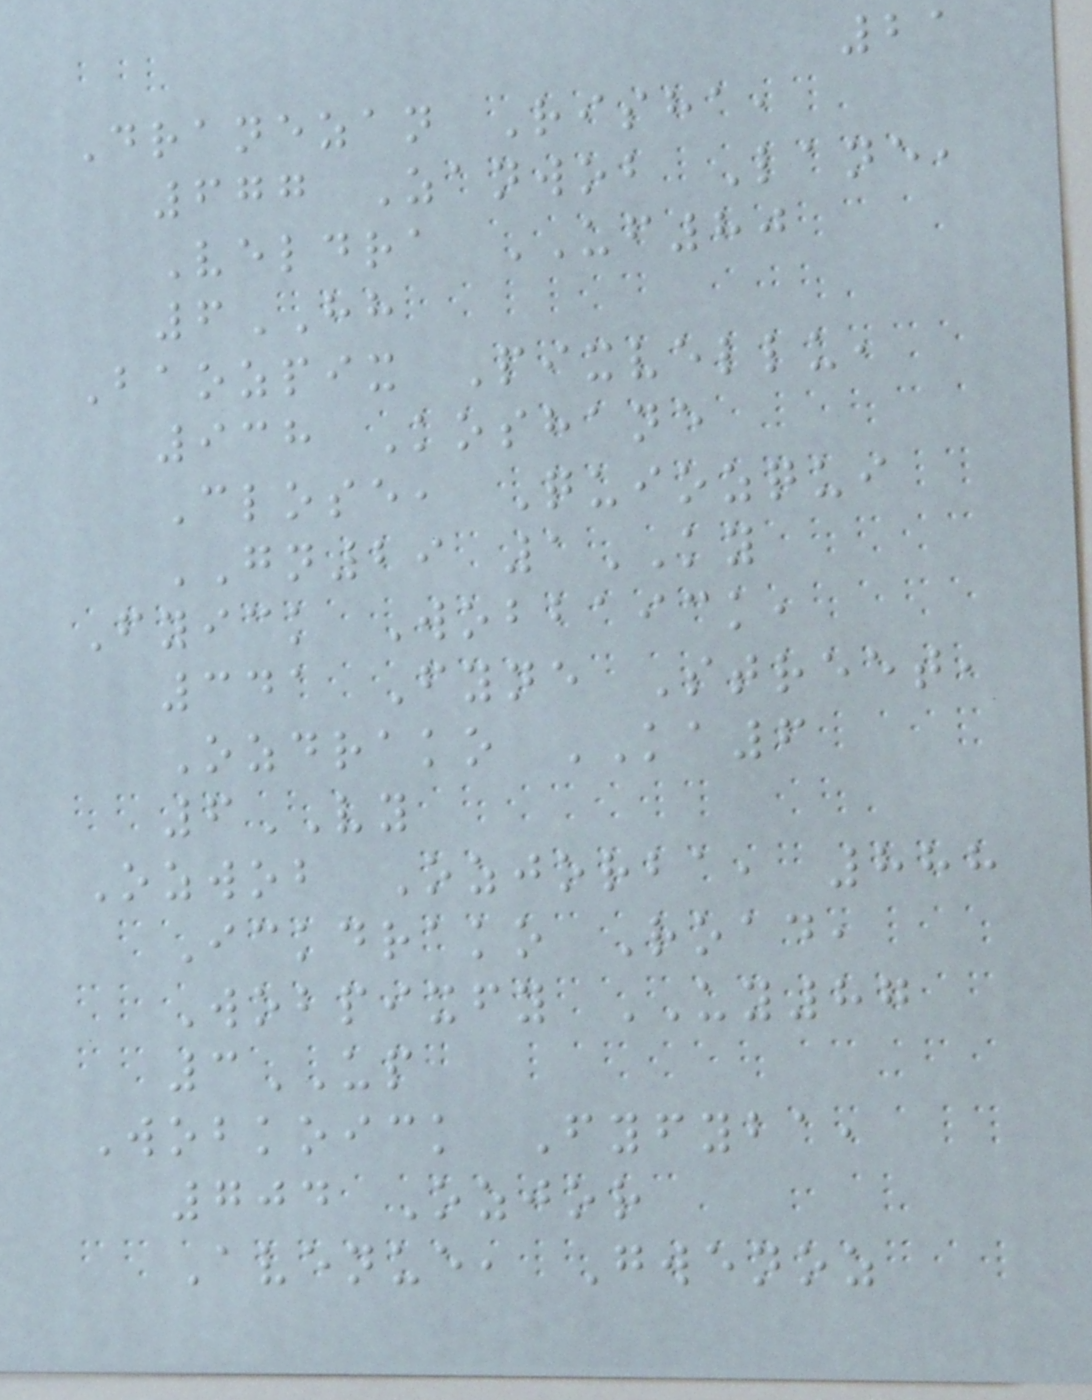21
Dranezan Risha,
677 Zanwob Lane,
Veldra UF80
6HH
Baozpix Pixvellu,
938 Koshane
Close, Quiozqui
GN29 1KY
Fyick Wobbaick,
341 Fyne Street,
Ozdrako KA6
6VY
Ozwob Ozjorba, 888
Ickdrako Road,
Wobpixfy UY87
3UP
Wobkoick Fyfyba,
704 Ozjor
Avenue, Gwenoz
